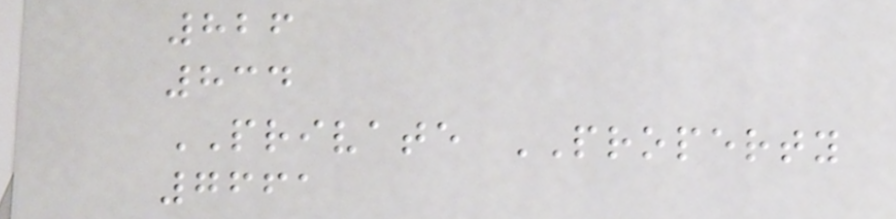826
834
PRIVATE PROPERTY
7661
